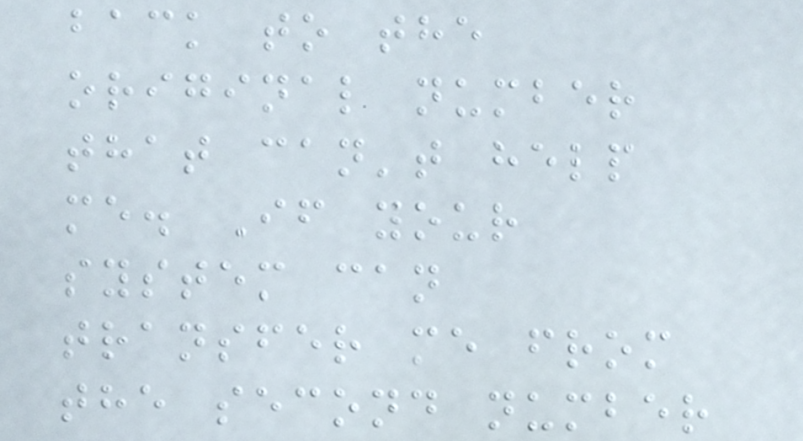back to the
original number
that can't help
me. If your
system can
transfer me from
the second number
